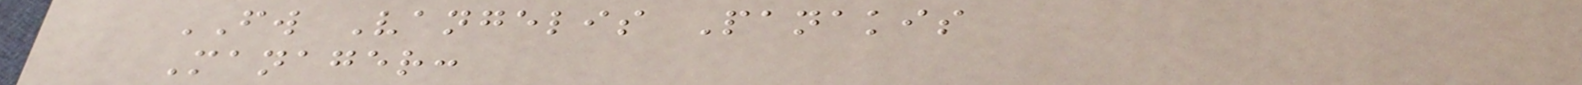FW Vangelis Panakis
Manager:
